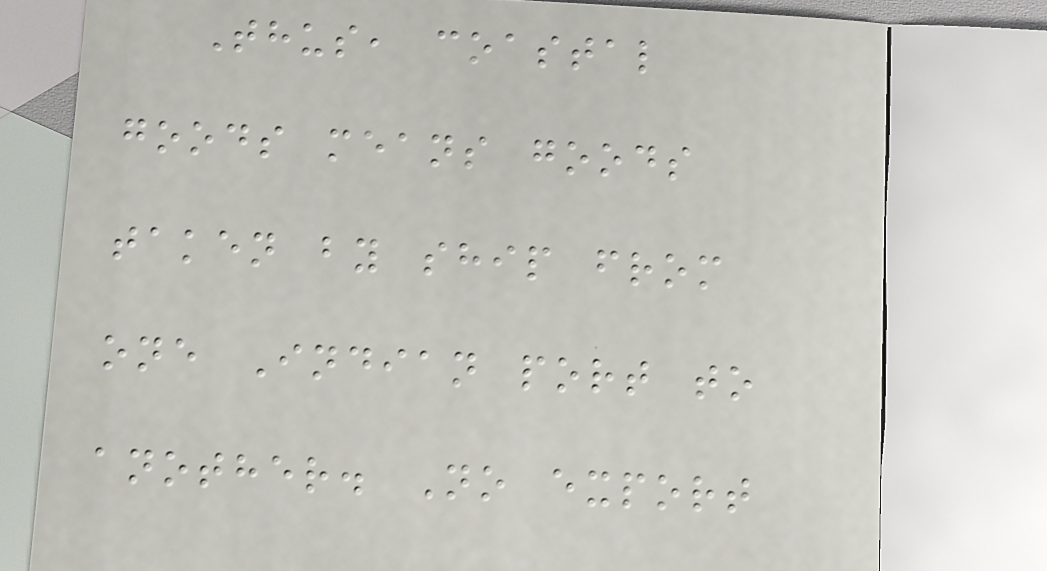Thus, coastal
goods means goods
taken by ship from
one Indian port to
another. No export
